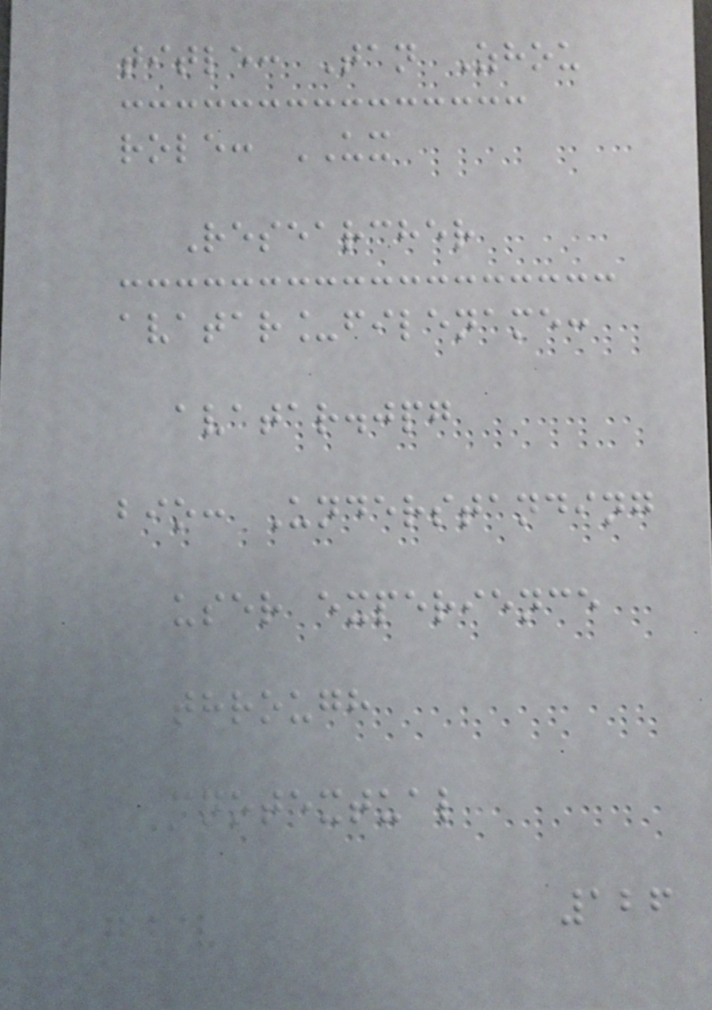title: Tan Zhou
role: UX
Researcher
avatar_filename:
avatar.jpg
bio: Understanding
user experience
through
cnotextual
126
